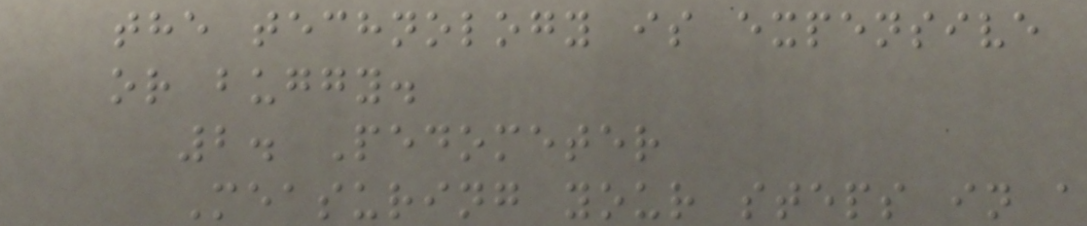the technology is expensive
or buggy.
2. Pedometer
Measuring your steps in a
